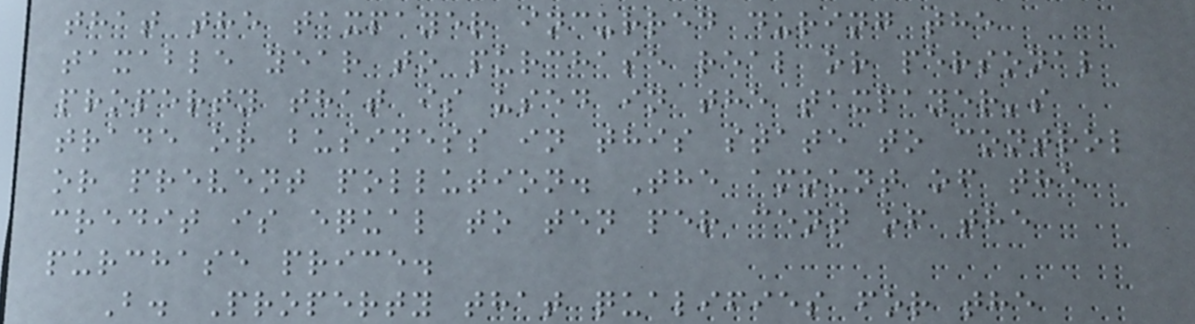that the taxpayer incurred during the
taxable year to purchase real or personal
property that is used in the taxpayer's
trade or business in this state to control
or prevent pollution. The amount of the
credit is equal to ten per cent of the
purchase price.
B. Property that qualifies for the
